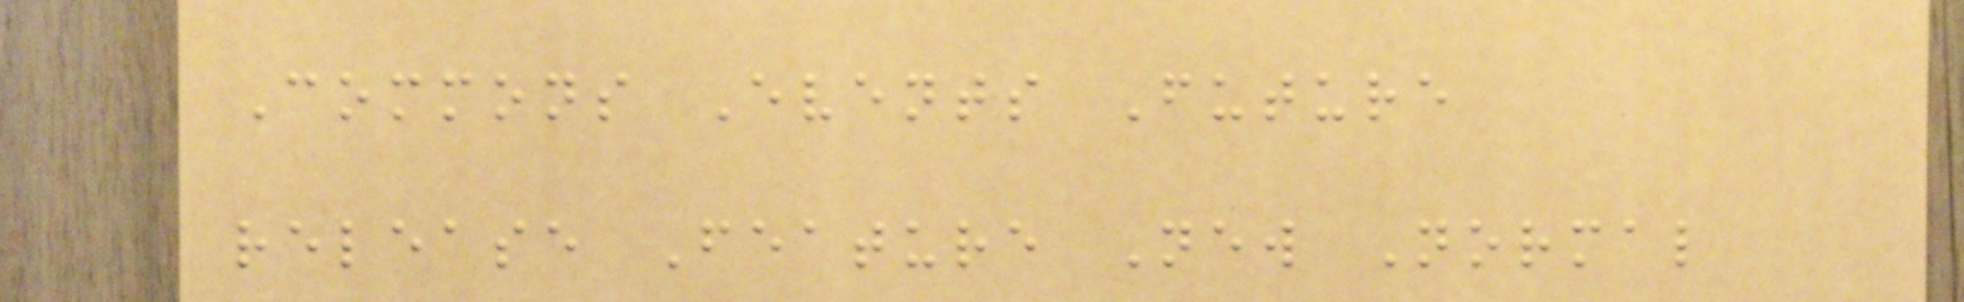Commons Events Future
release Feature New Normal
